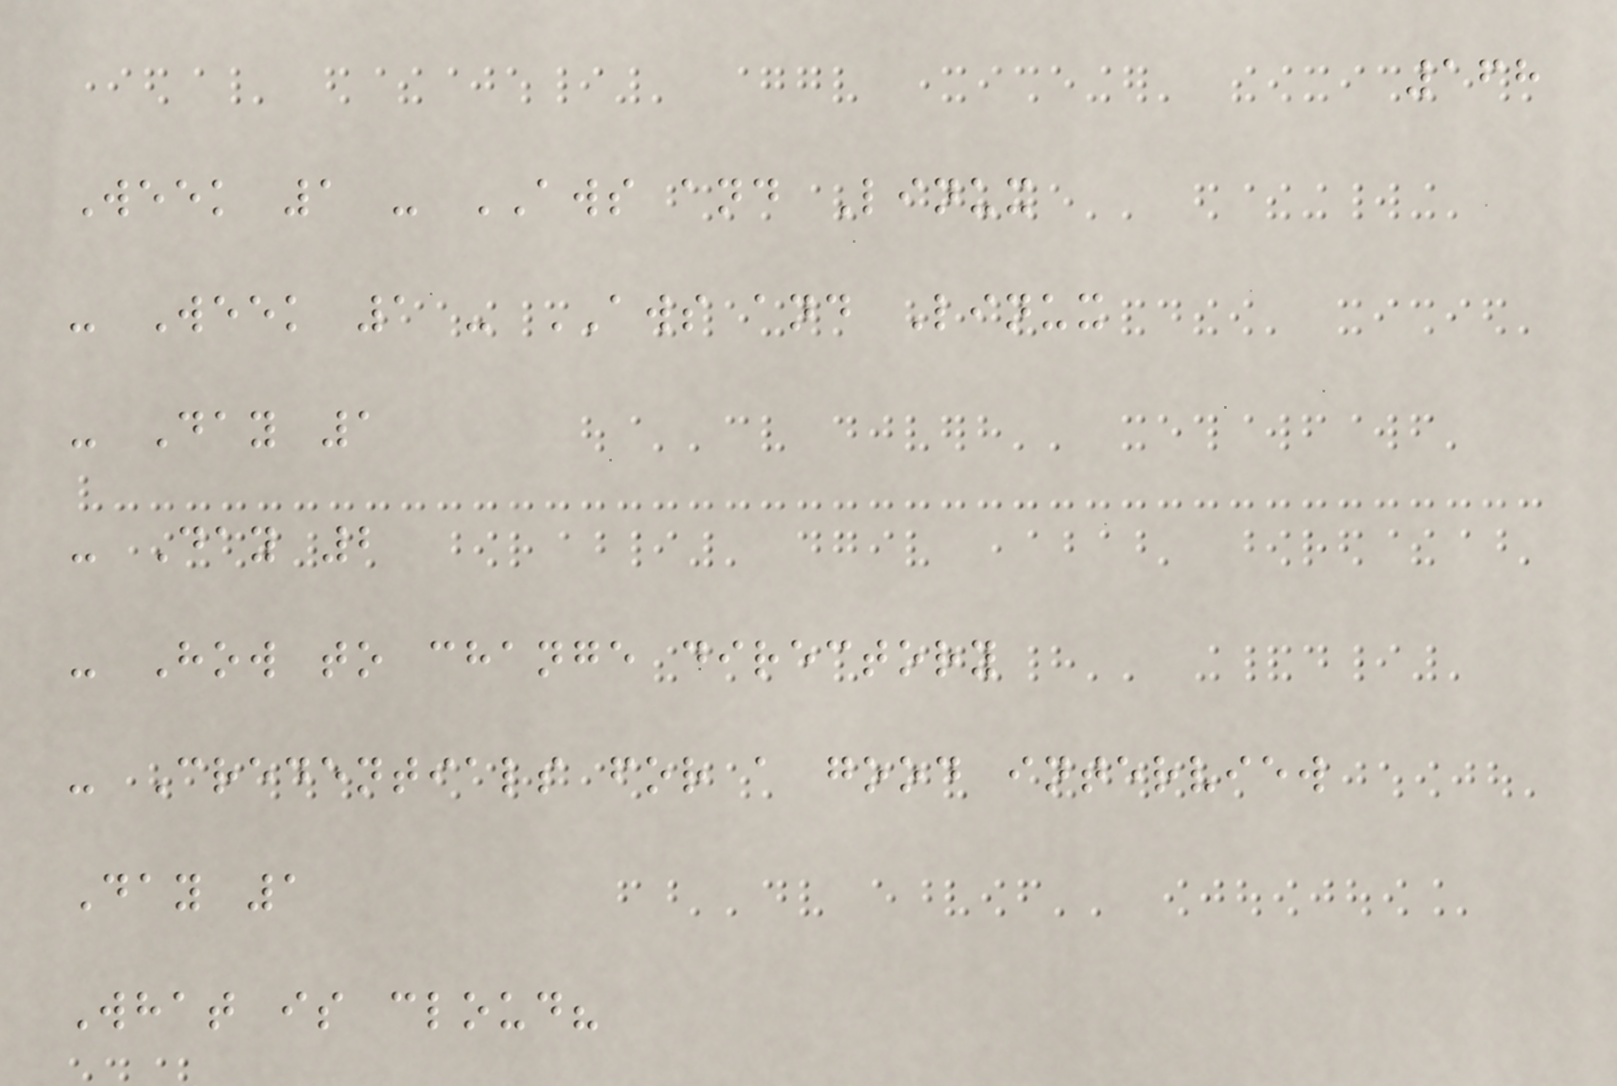168
Week 1 - AWS and Linux
- Week 1 - AWS and Linux
- Day 1
- Day 2
- How to change directory
- Credentials for a good interview
Day 1
What is cloud?
